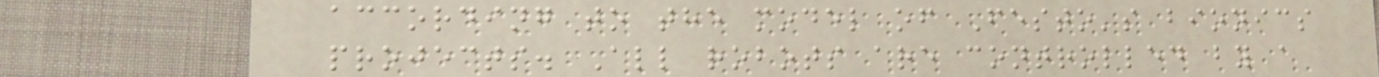according to the model of Festo's bionics
projects. All robots are controlled by a
